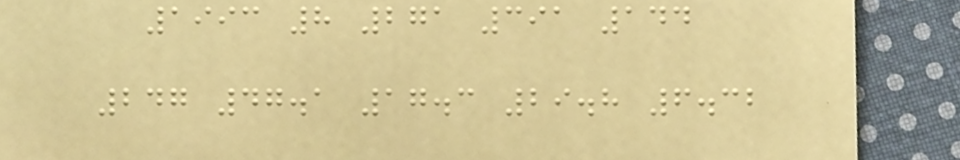1993 8 271 391 144
247 47.1 17.3 29.8 6.32
